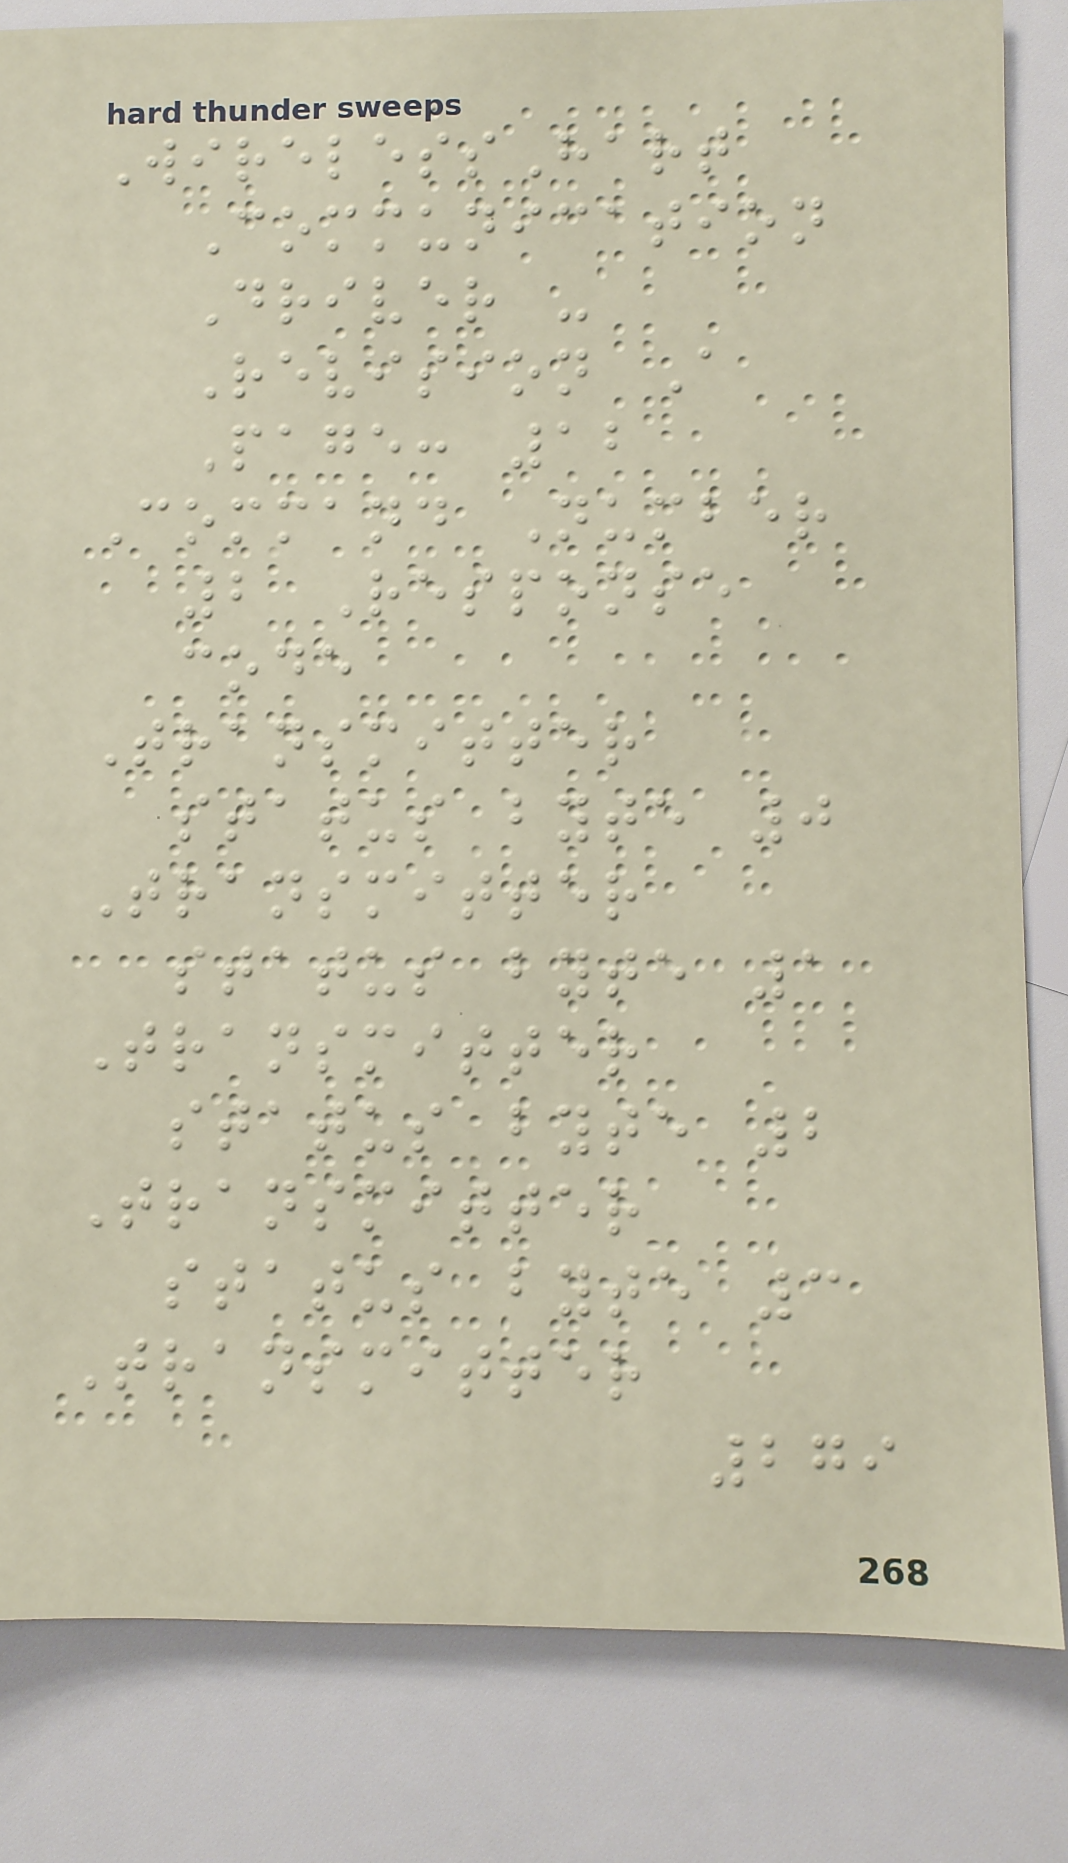WirelessHart
Communication
Driver -
Revision A
Page: 12
Command Number
2 Response
code
Transmitter
status byte 0
Transmitter
status byte 1
Transmitter
status byte 2
Transmitter
status byte 3
Transmitter
279
